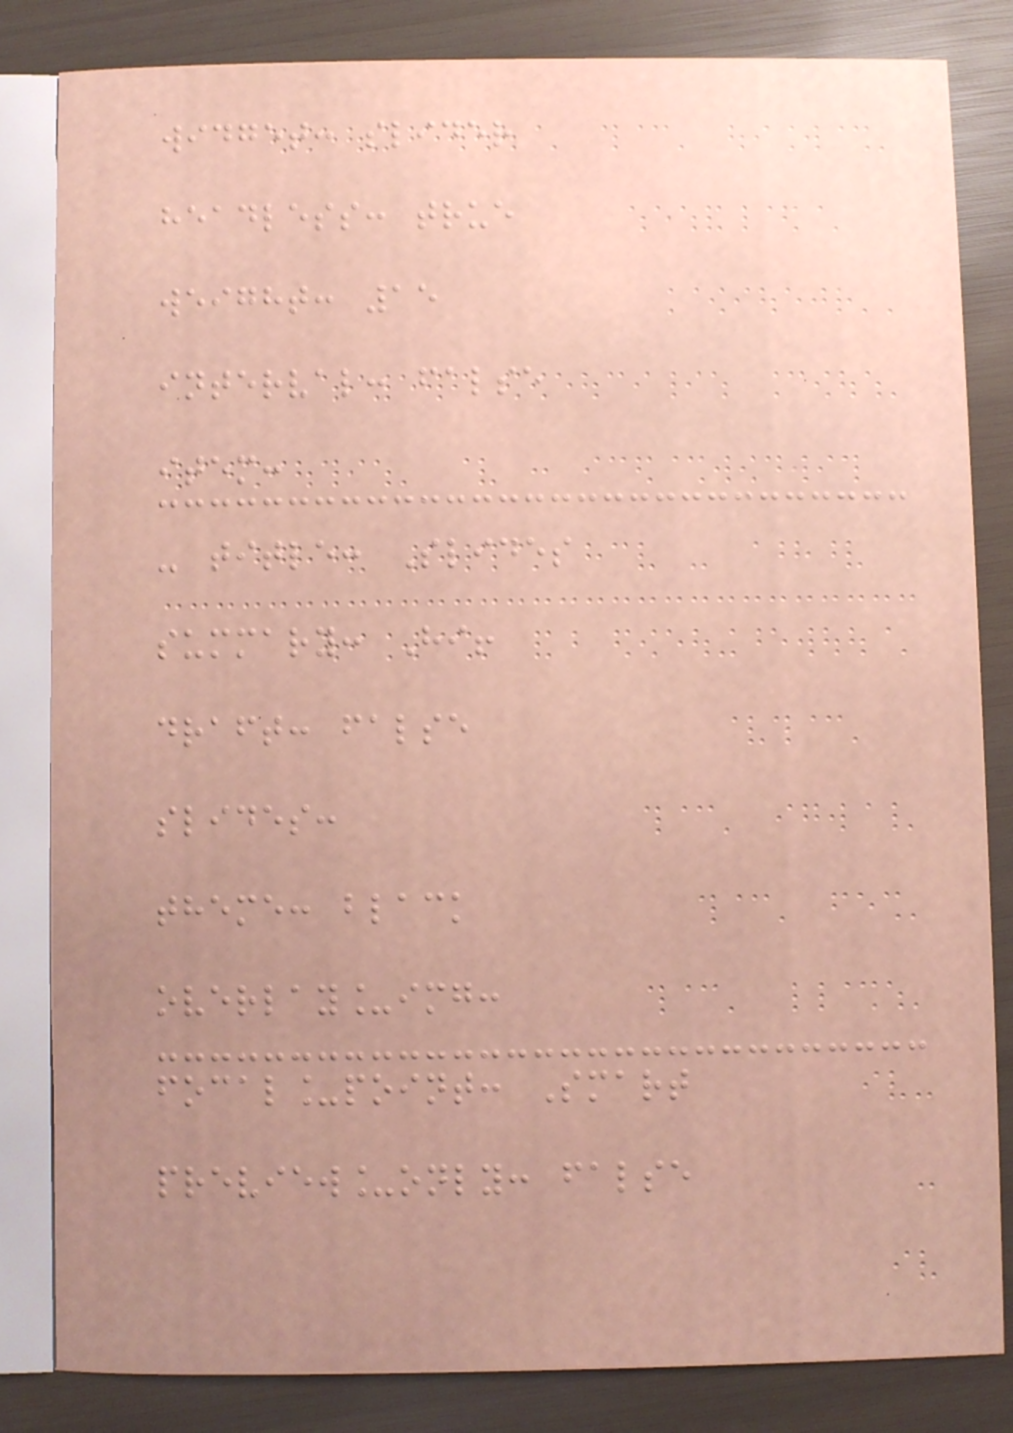widget: slider
headless: true
weight: 15
interval: false
item:
- title: Slides
summary: Hi!
draft: false
slides:
theme: black
overlay_img:
focal_point: Smart
preview_only: false
